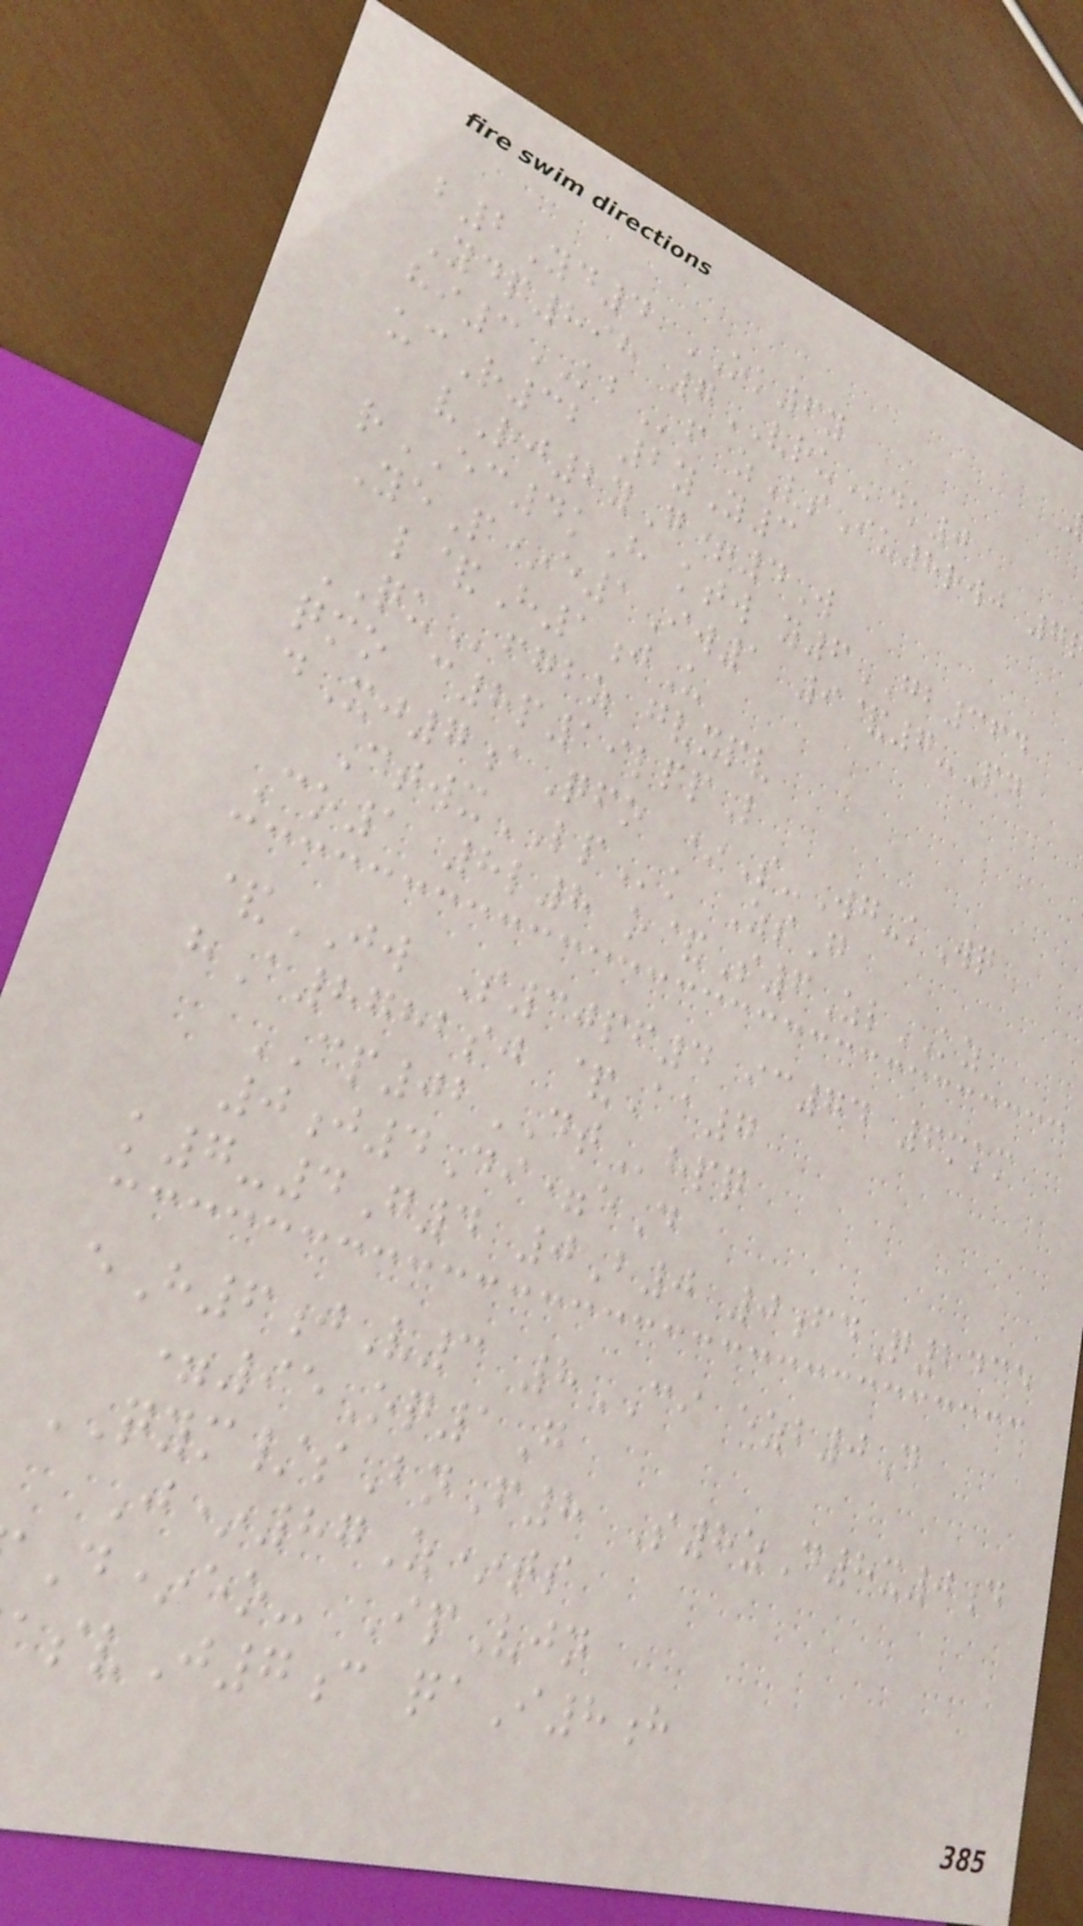b2Yd4 OK6y
Ydp898 7VRUdk0
hi3KBf zVsIu8rwj 7
ucR32 2yY3
vRj2yG+4W
rEC4kH ktw y6GB364
YeP*e1Iw1 9&7-Pd
l&H1jU
QUfgbz gvxpv
qmo c8p19lppL
dXj7aQfo *S-Wg-kWq
CtwxLPk ZsG
Co1 8l8 o&S6ZlKZ
&JW S30pf4 ic74 6mkm
hA8782sj &Aa7
CP02DThpq
0j4Di=eD
k7-4G4 0B0 0fdQ2435
eH6jV3 8CI ezb0D
=95Oq1G
QYM/sBnF8 S8zD8x0d
J*87Z*ts
D*eo- IpVjn
svJ7c qaI8h
